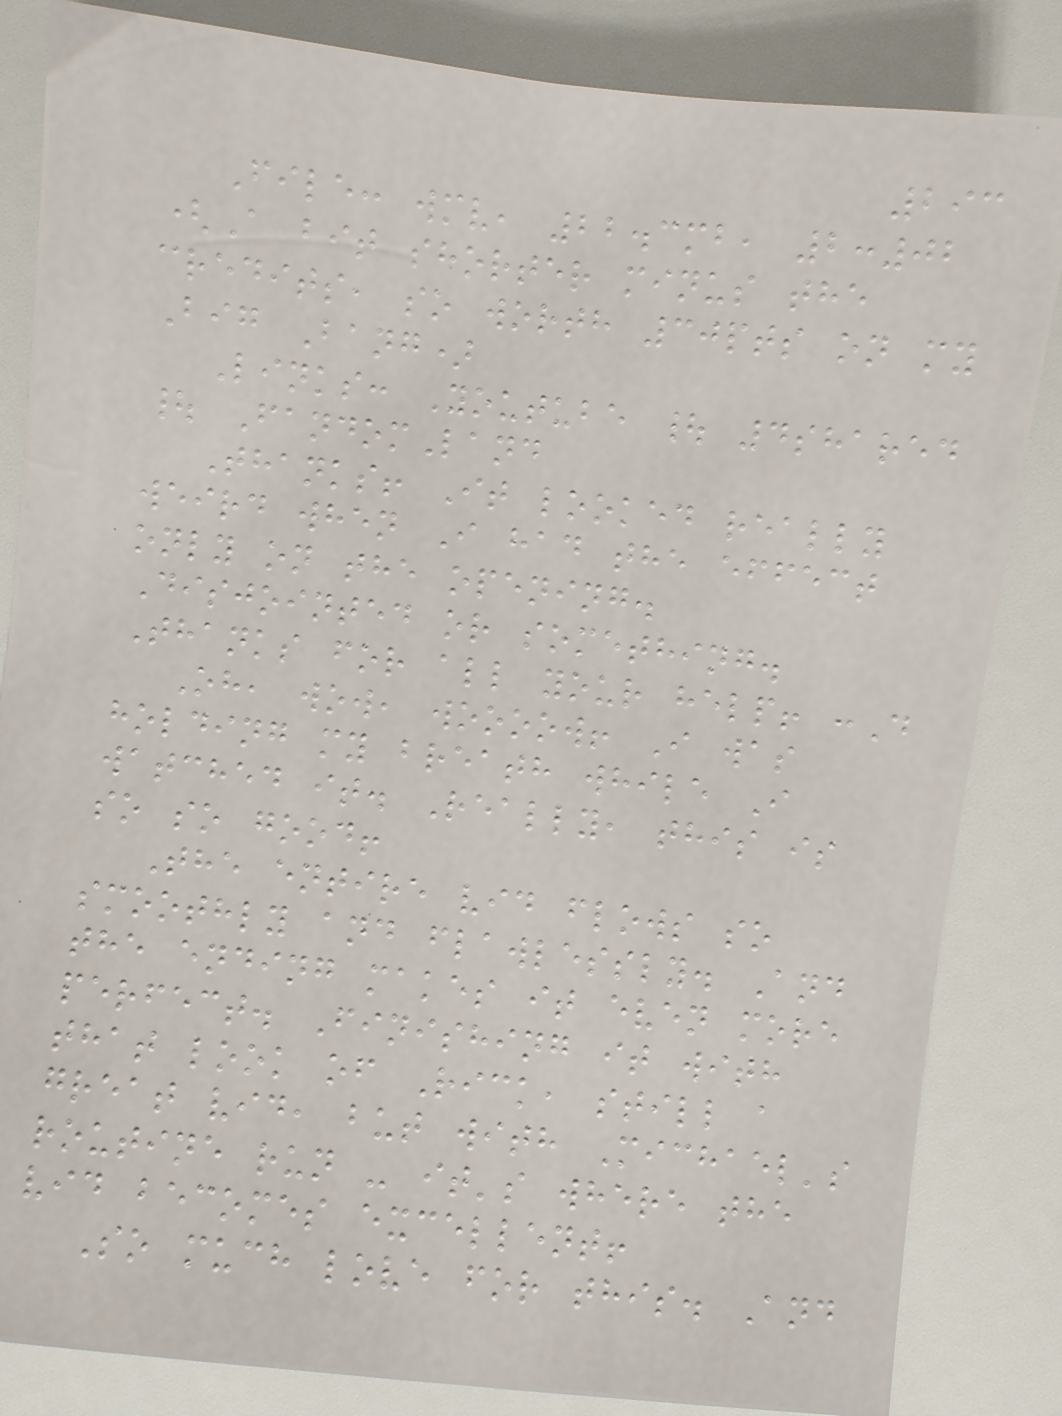293
File: wmv, 22.3mb, 2:02
(A bit shorter minus the
credits, so worth 30pts on my
Big Bang)
Links: Youtube | 4shared
| FandomLand
Thanks! It looked really
weird when I had the effect
only on the opening.
Disjointed or something.
Thanks for all your help! :D
Oh, wow, woooow! I was
holding my breath while I
watched it. Really, this is
so so good!
The entire vid flows so
smoothly and flawlessly. And
the ending makes it even more
perfect. Finishing it with
that look of Rick, still a
great vid, but with Michael's
routine run - it's where the
vid becomes excellent!
So much love for this. And
